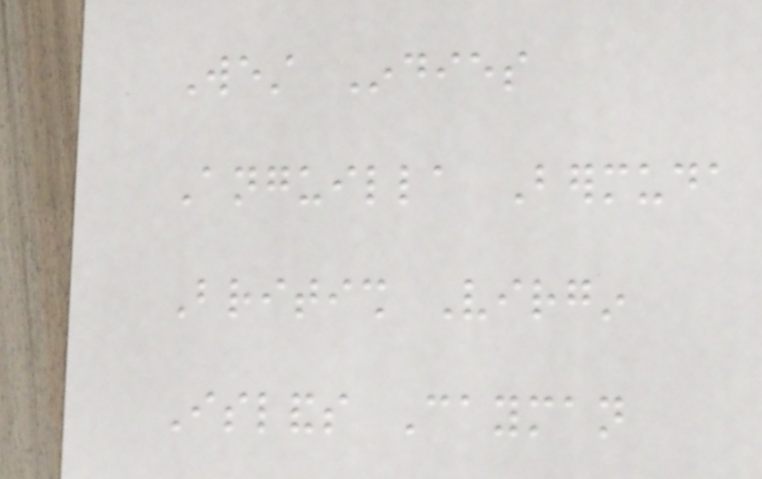West Indies
Anguilla Bermuda
British Virgin
Islands Cayman
